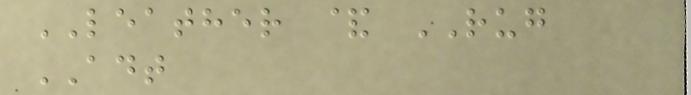LEATHER & RUG
ADT
